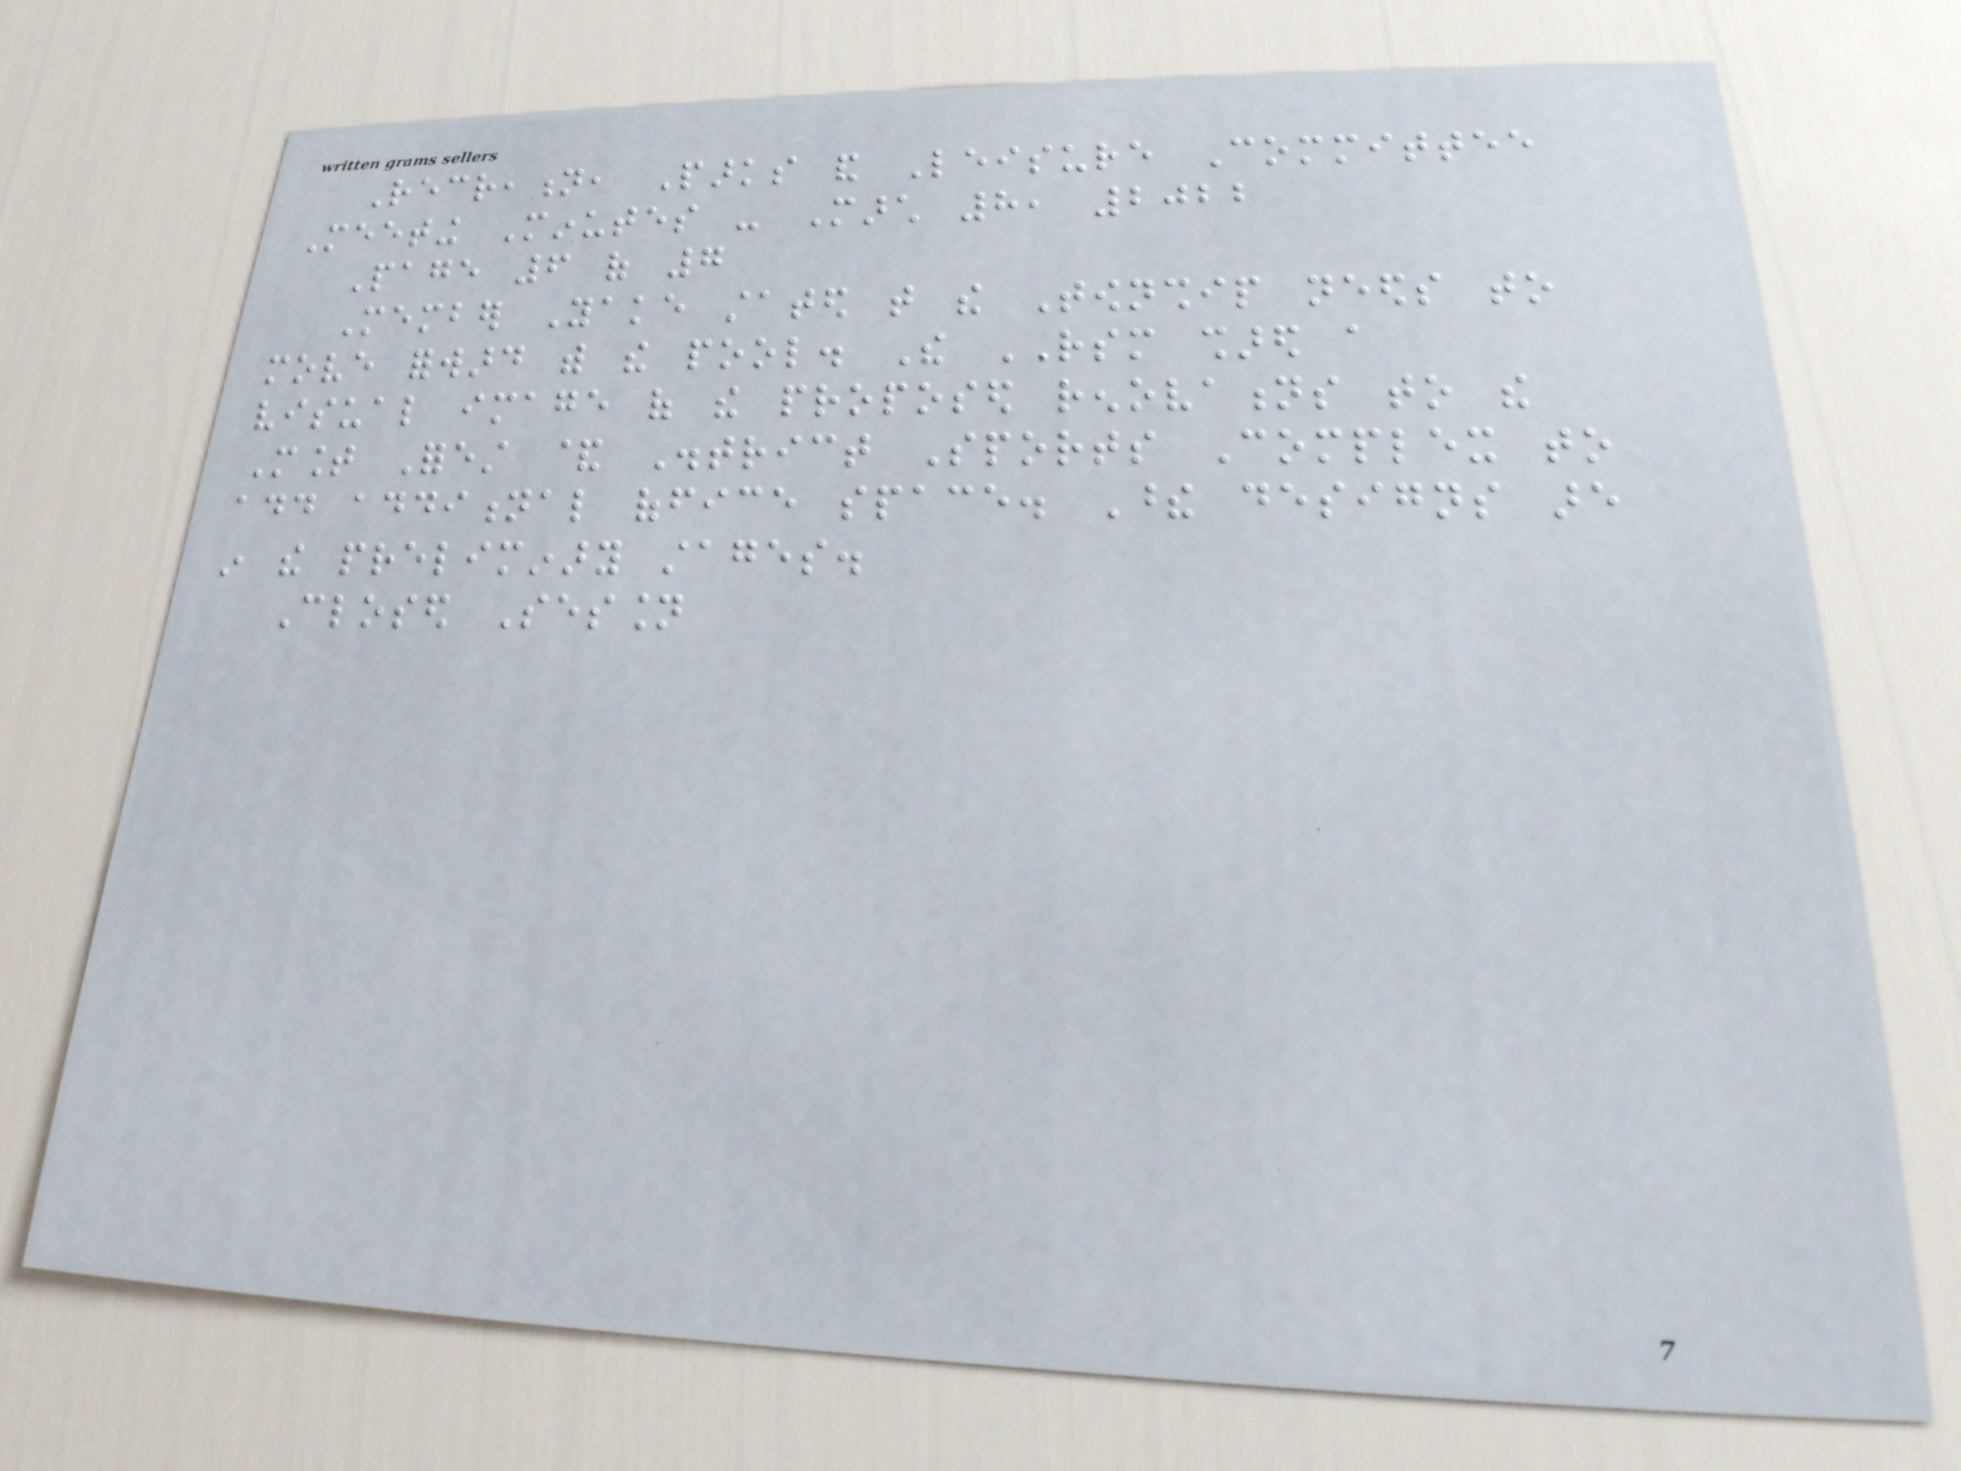Recreation, Parks and Leisure Committee
Meeting Minutes - March 8, 2022
Page 6 of 7
Member Yake stated that the Township needs to
move forward with the pool. The RSM shared a
visual image of the proposed renovations to the
Mount Forest & District Sports Complex to
add additional office space. These designs are
in the preliminary stages.
Closed Session
